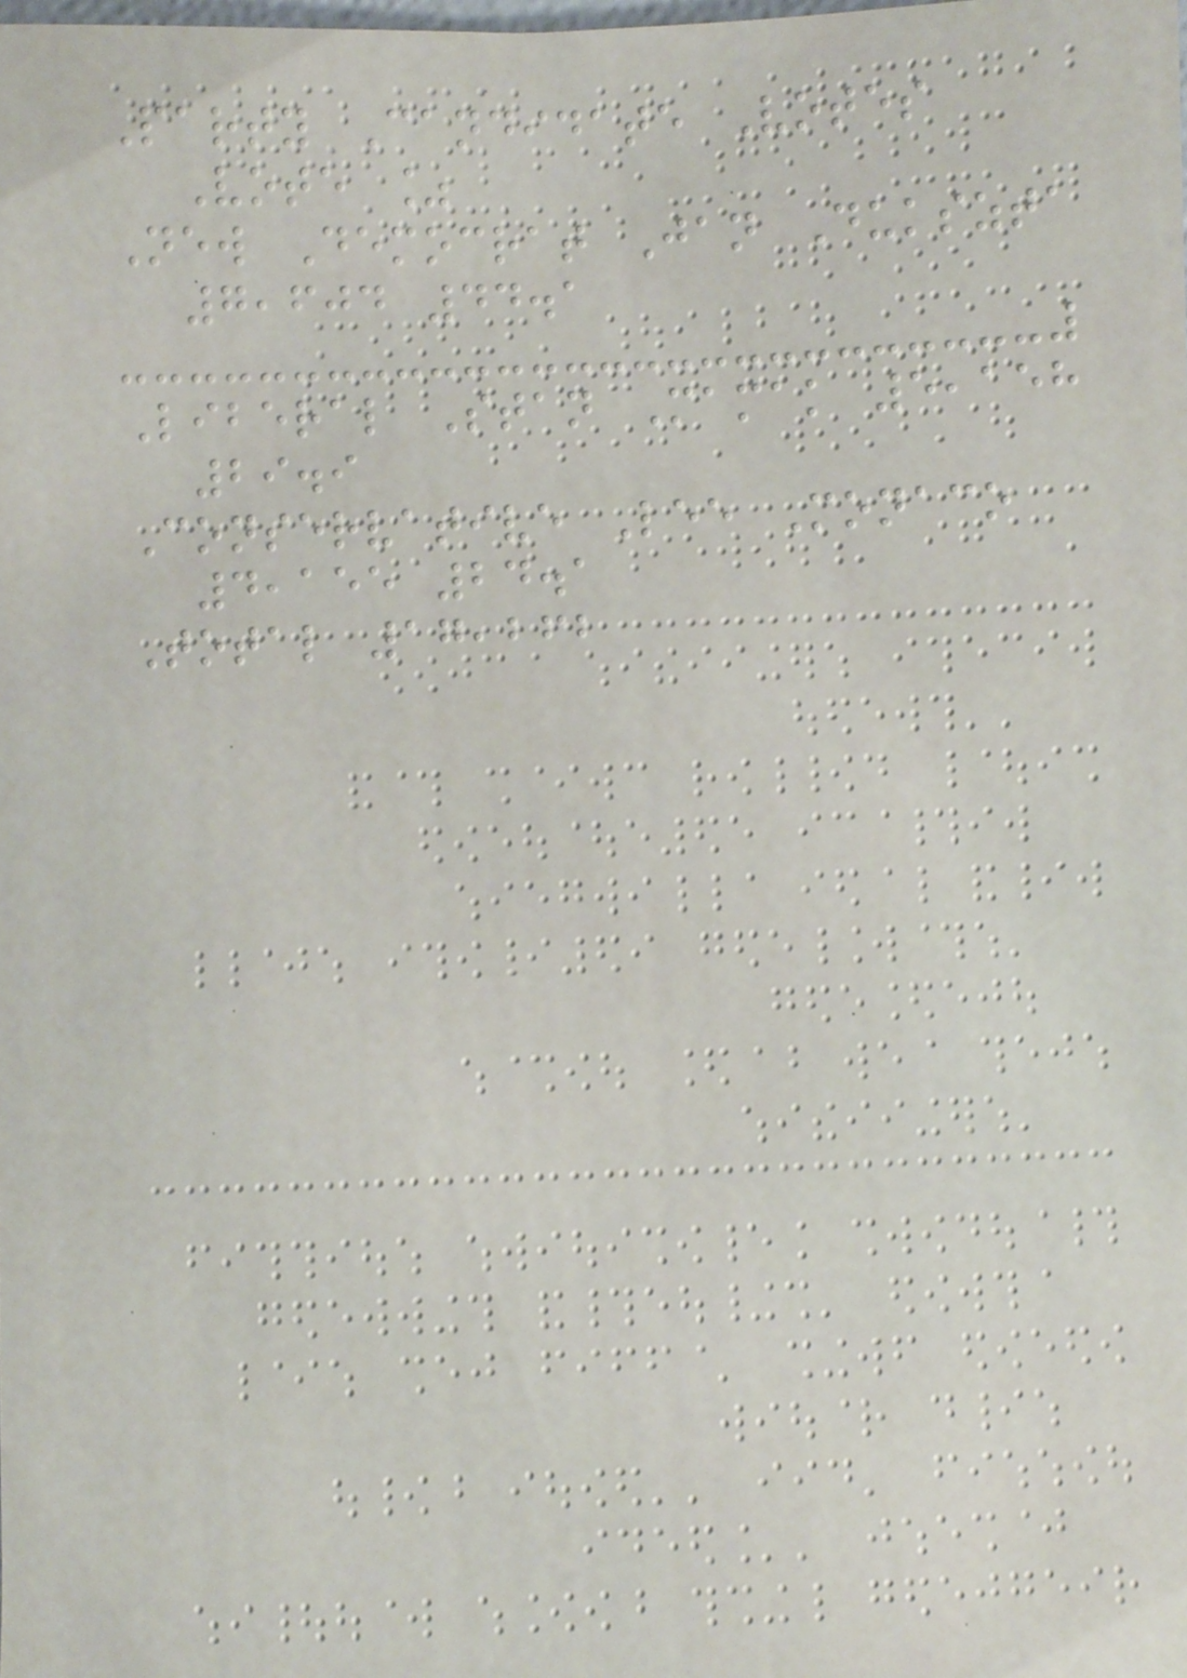Party Candidate Votes
Vote %
New Democrat Jan Dukszta
7,604 44.1
Liberal Stan Mamak 5,158
29.9
Conservative Lee Monaco
4,155 24.1
Total 17,262
